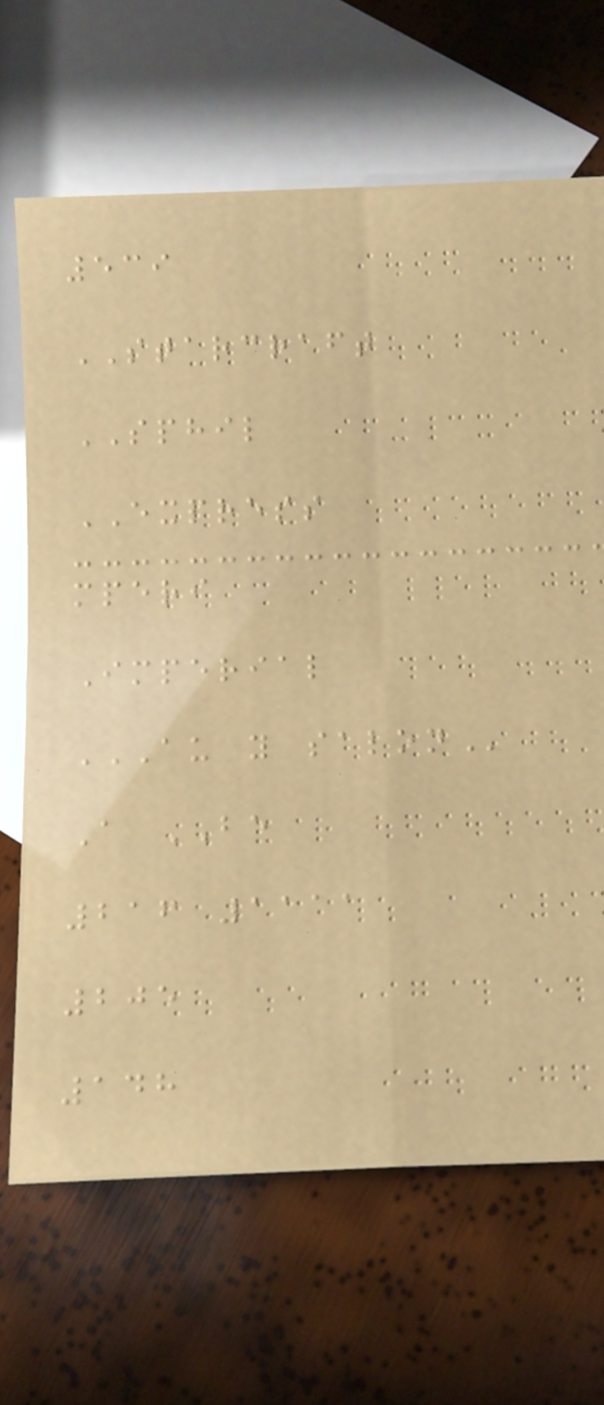539
STARCRAFT
SPHIL
EXPRESS
mperi
Imperial
AU Y SALON
A BE
216 1111
205
148
